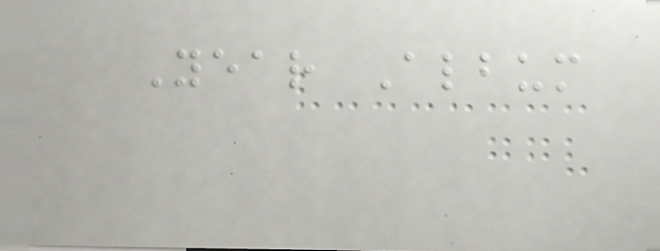Year Album
